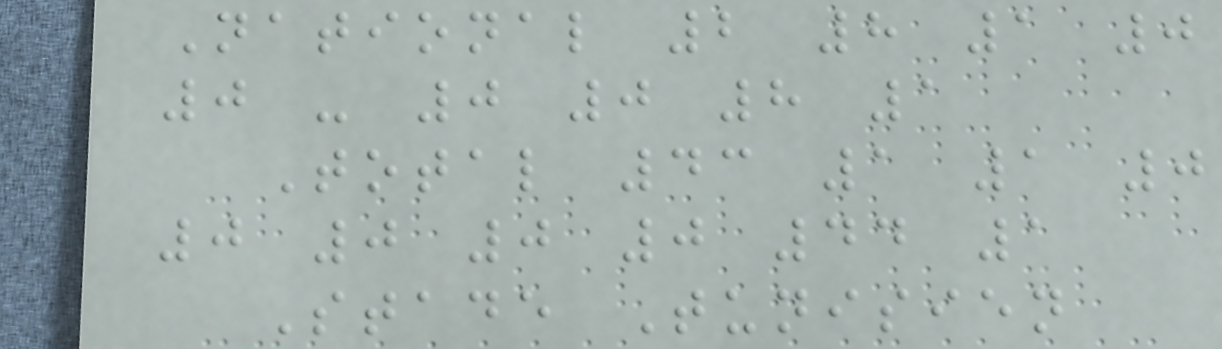National 2 8 1 0
0 - 0 0 8 1
Total 43 1 1 0
0 0 0 0 44 1
Stade Tunisien
